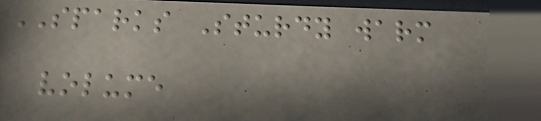SPARKS Sturdy warm
volume
